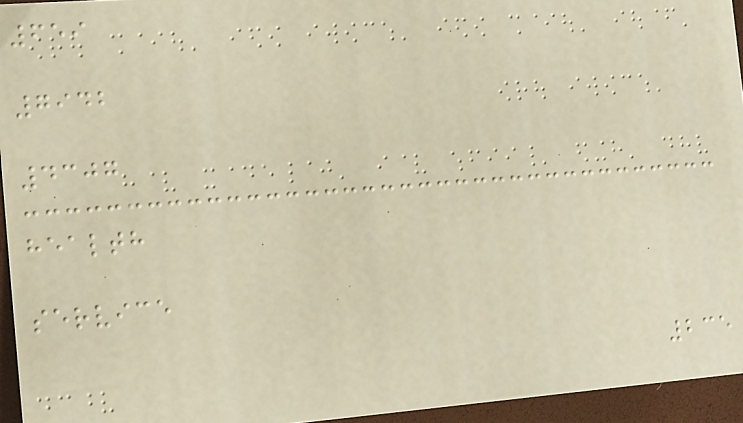659
7942
4307
health
service
235
